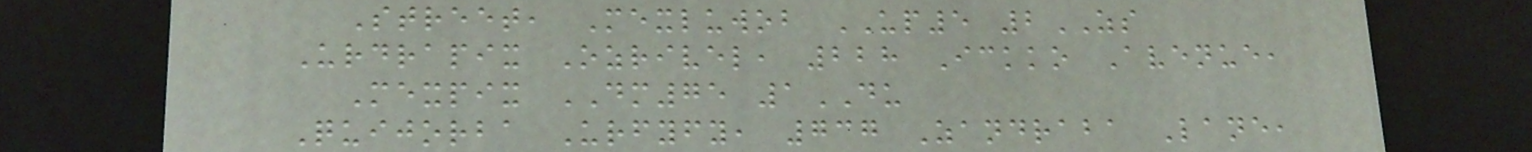Street, Mexluwob UP5 2ZS
Urdrapix Ozrivel, 228 Ickko Avenue,
Mexpix DM75 1DU
Quijorba Urfyfy, 737 Zandraba Lane,
